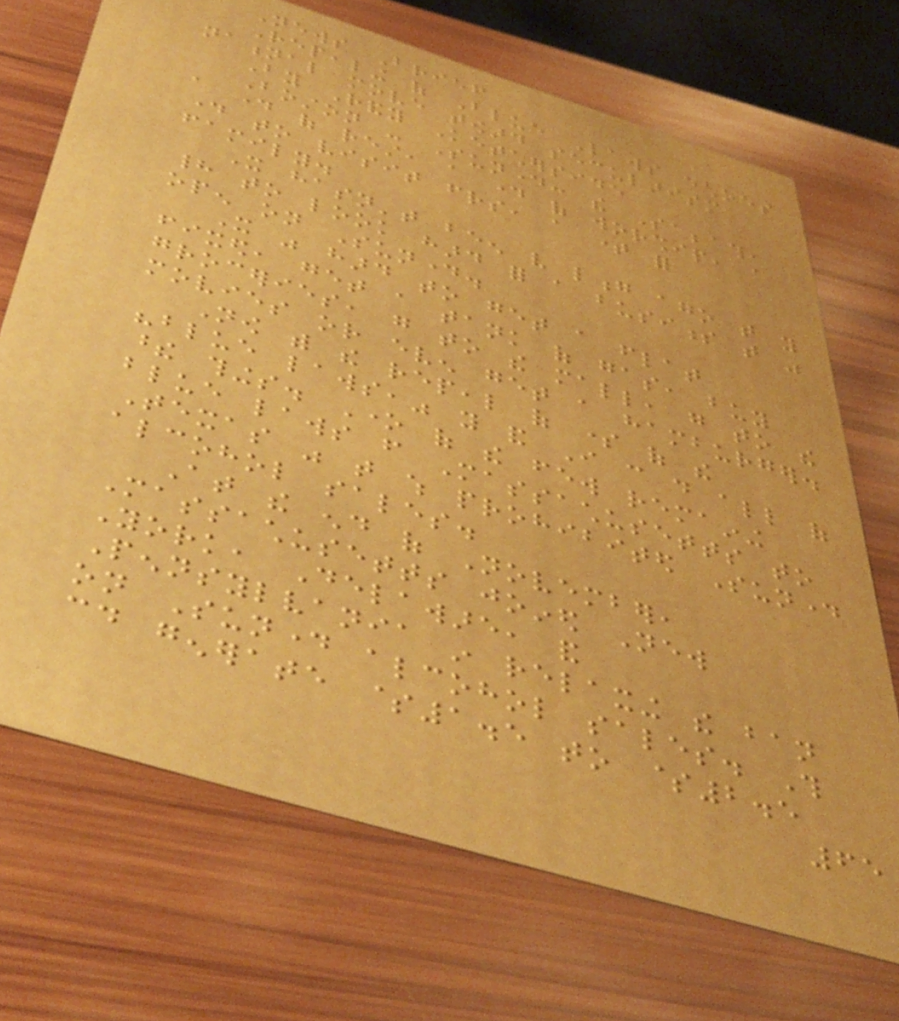News Brief
Repealing of Blue Laws echoes
national move toward secularism
By Randy Ketcherside
Boston - Sunday: the Sabbath,
a day of rest, a day of worship, a
day to visit friends, a time for
family.
It hasn't been very long ago that you
had to look hard for a business that was
open on Sunday.
It was hard to get a flat
fixed, get a tank of gas, buy
groceries, go to the mall, go to the
movies or even get a hamburger.
Now with the repeal of some of the
"blue laws," you and I can do all of
these things. One of the few remaining
blue laws from Massachusetts to
Texas was that which prohibited Sunday
alcohol sales.
At the end of November,
Massachusetts joined New
York, Delaware, and
Pennsylvania in relaxing the ban
on Sunday alcohol sales. This
could generate $1.5 to $2.5
65
